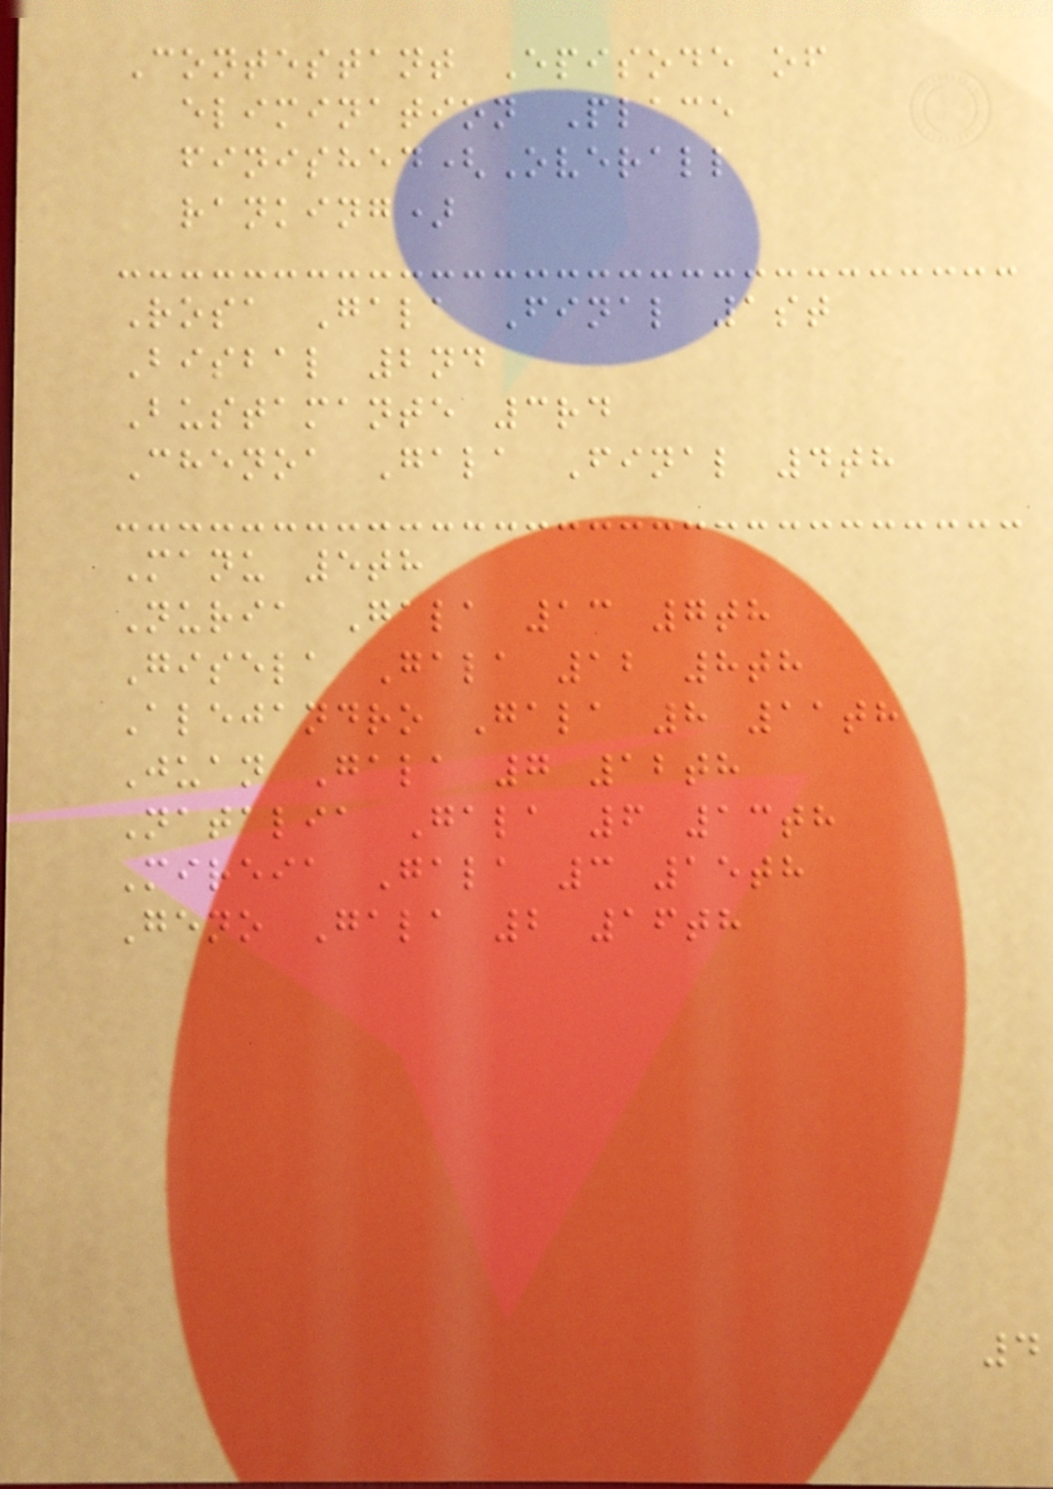Contestant Episode of
elimination Place
finished(Overall
ranking)
Rosa Gala Final 1st
Bisbal 2nd
Bustamante 3rd
Chenoa Gala Final 4th
Manu 5th
Nuria Gala 13 7th
Gisela Gala 12 8th
Alejandro Gala 8 11th
Juan Gala 7 12th
Natalia Gala 6 13th
Mireia Gala 3 15th
Geno Gala 2 16th
4
